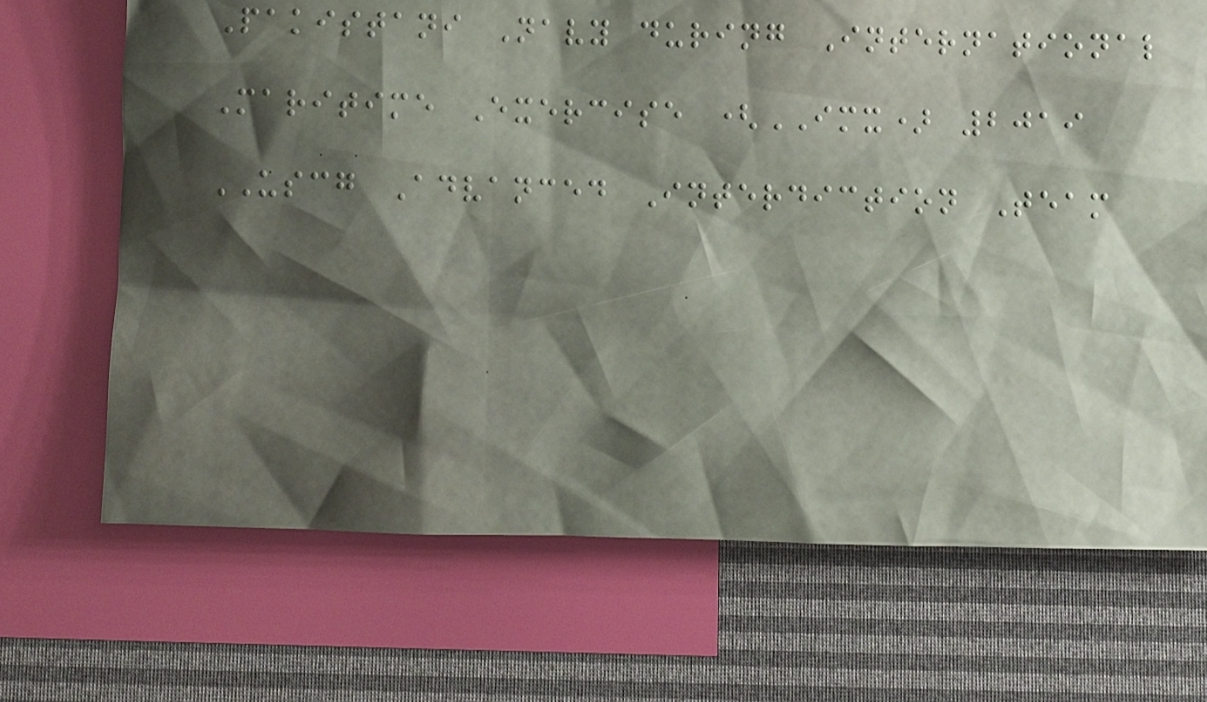Pakistani Navy during International
Maritime Exercise (IMX) 2019
USCG Advanced Interdiction Team
